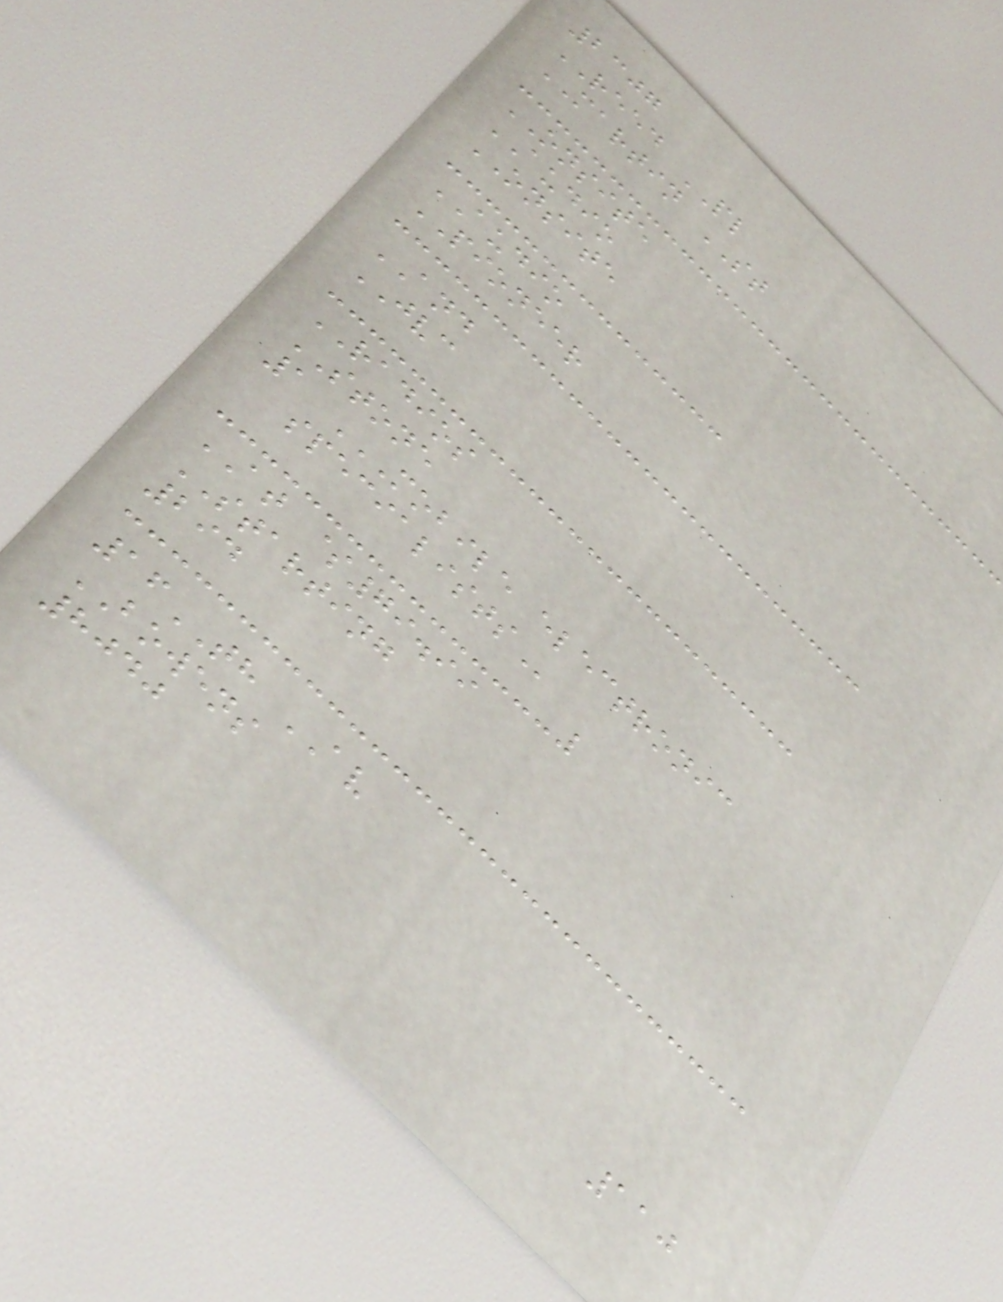2307
REED PL
MARTIN ST
ONSITE
AUDIO
ONSITE
AUDIO
PIONEER
AND
JVC
RADIOS
STONE
1 MOBILE ELECTRONIC
SPECIALISTS
AT $79.99
STARTING
294
16TH AV
BOWENS
8040
110
